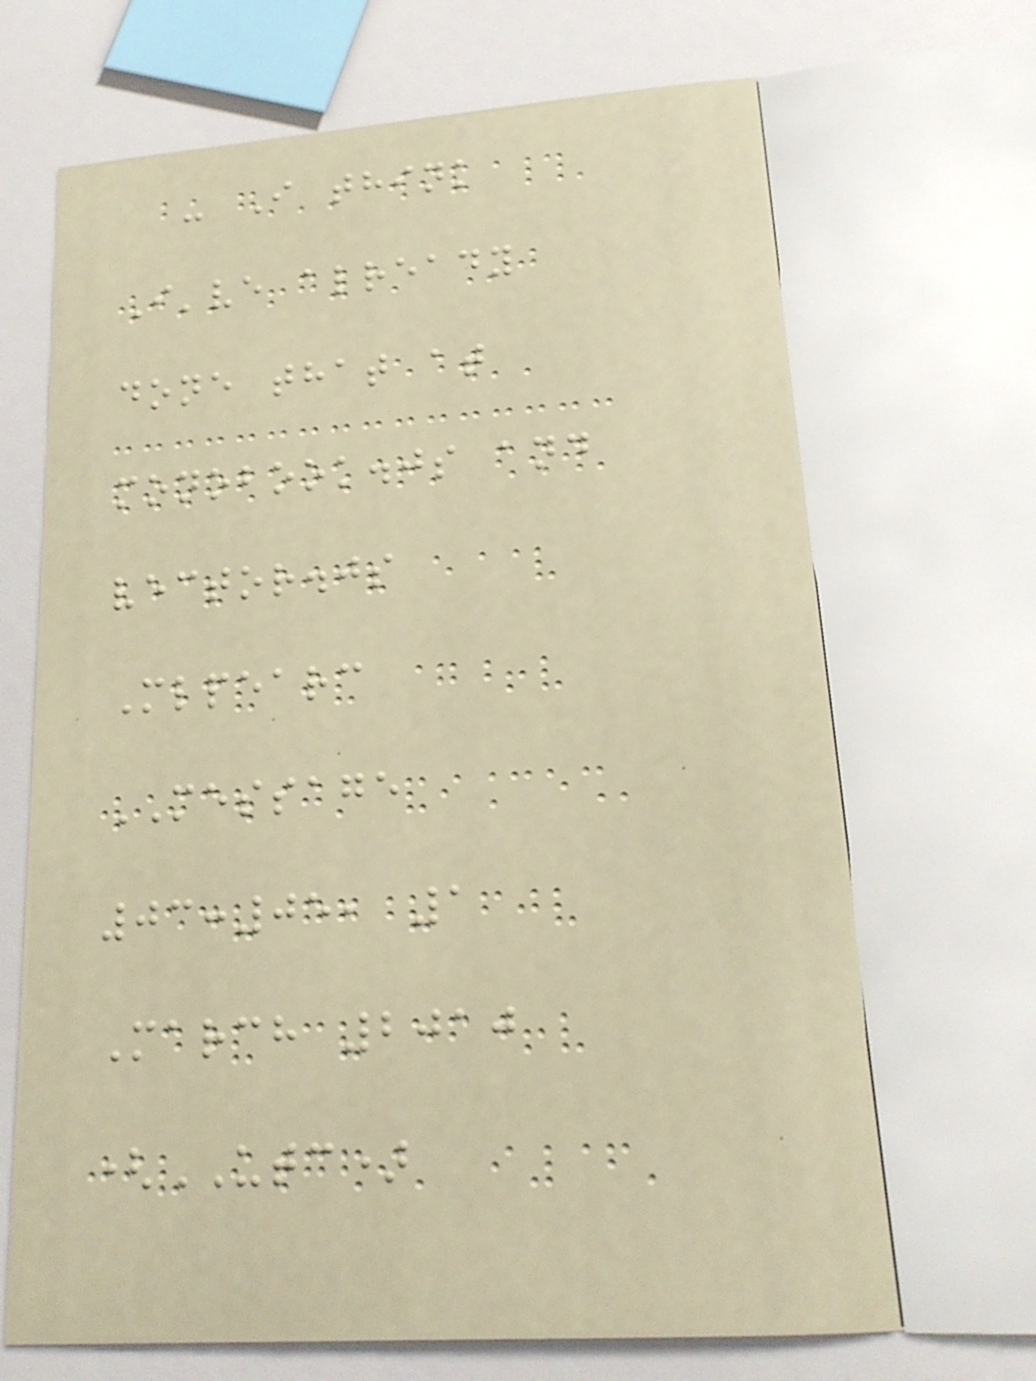- I think
I've already
done that at
monobook.js and
vector.js
Mlpearc
MESSAGE
03:05, 1
March 2010
(UTC)
